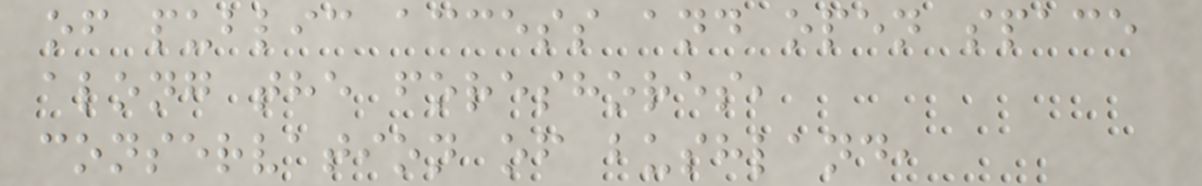of public access and open space
along the foreshores,
conservation of bushland,
